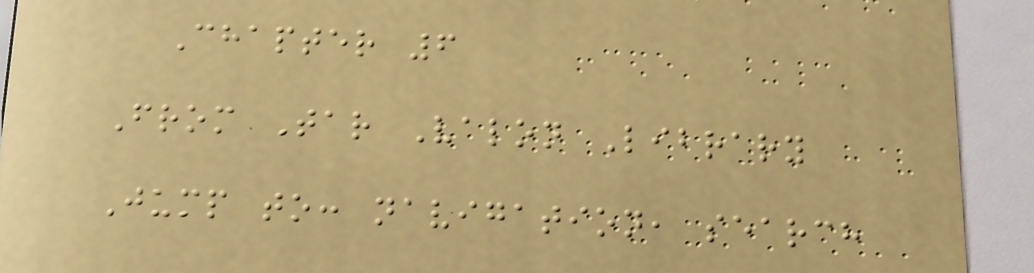Chapter 6
From Tar Valon Library
Jump to: navigation, search
